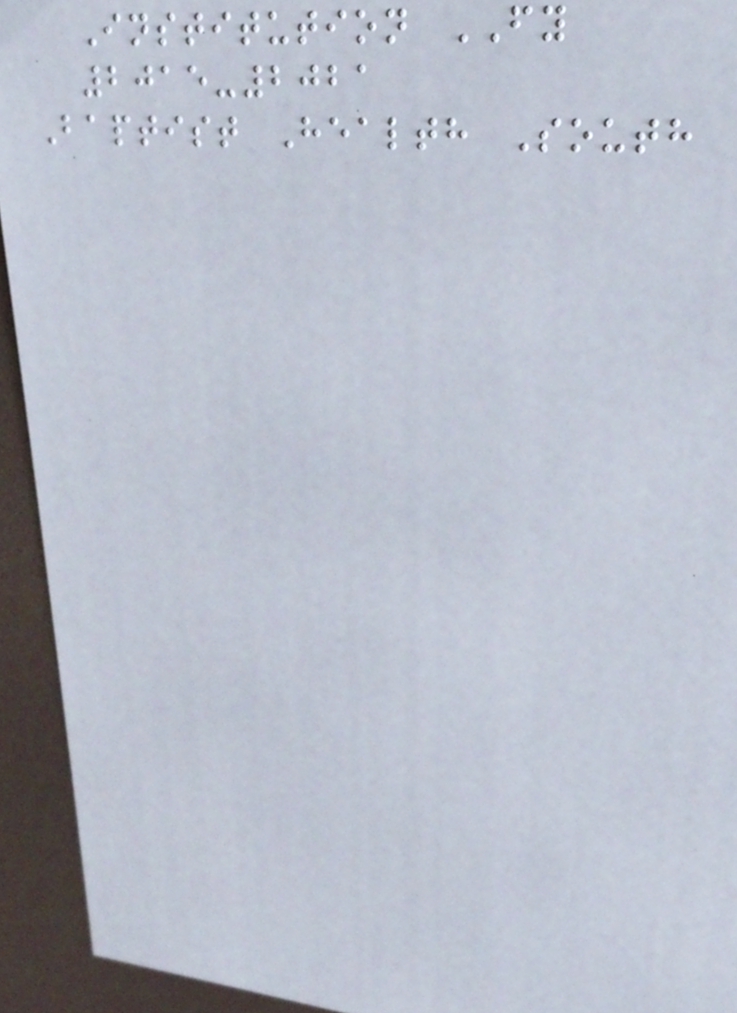Institution FY
2015-2021
Baptist Health South
